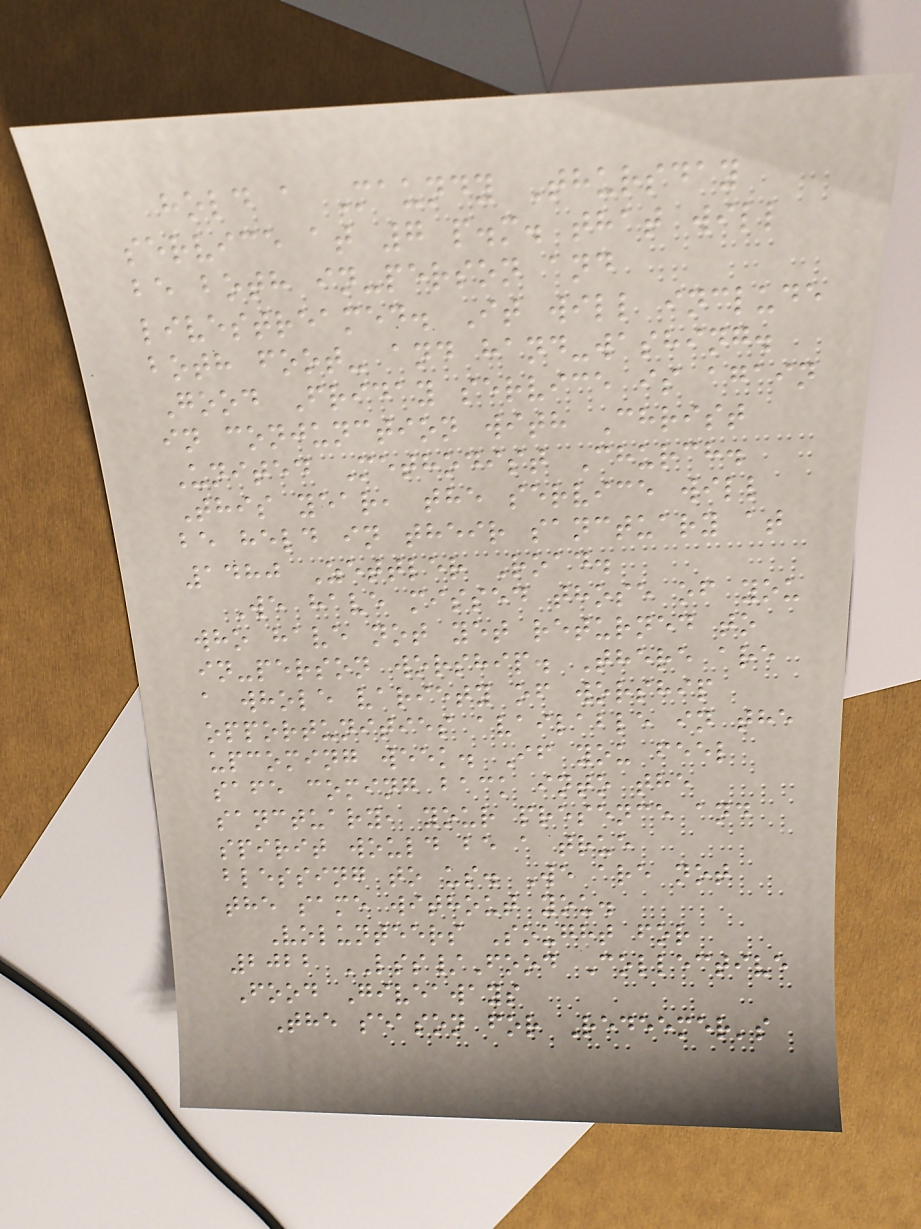hold a Maundy Thursday
service at 7 p.m. that will
be both in-person and
livestreamed. It will include
both foot- and hand-washing.
Good Friday service is again
in conjunction with Christ
United Methodist Church.
This year, the service will
be held in their sanctuary at
1480 Zettler Road.
We have missed those of you
who have not yet returned to
in-person worship. There are
a whole variety of worship
opportunities available in the
upcoming week. If you feel
safe coming back into the
sanctuary, your presence and
spirit would be a true
blessing to us. We are not
the same without you.
Volunteers Sought for
2022 LSS/Food Collective
Food Giveaways
The season for Redeemer's
